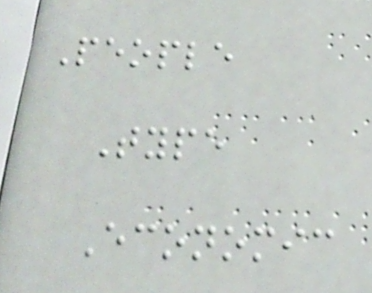People
Type
Economic
